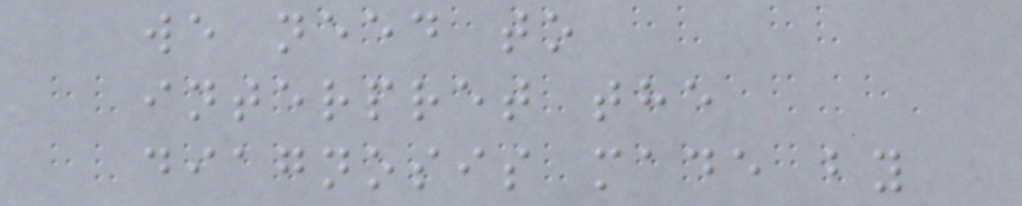we need to
interpret the
diagnosis made by
